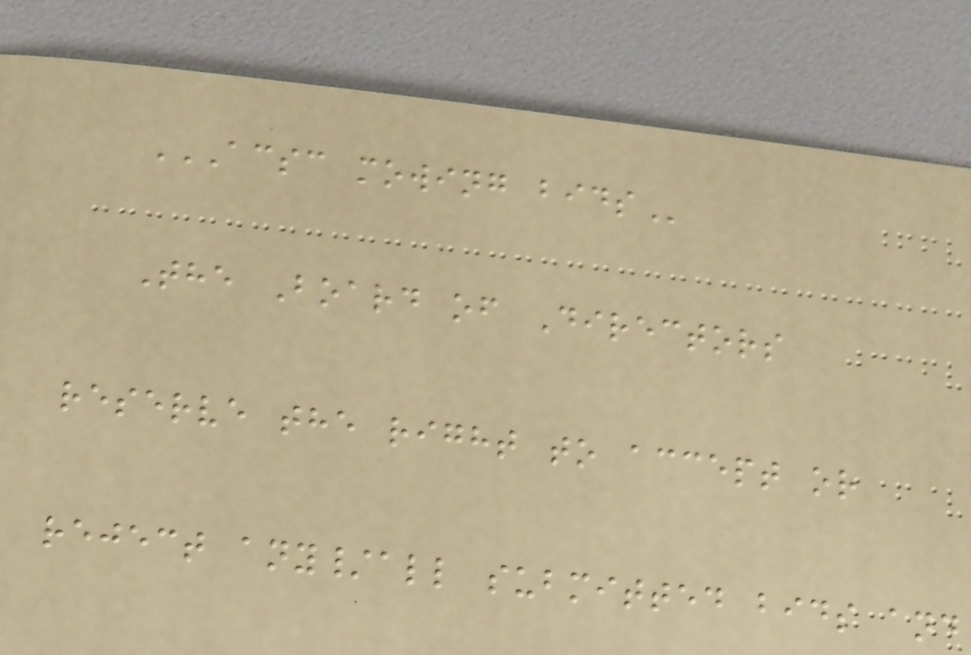ACSC MOWING BIDS
The Board of Directors
reserve the right to accept or
reject any/all submitted bids and
